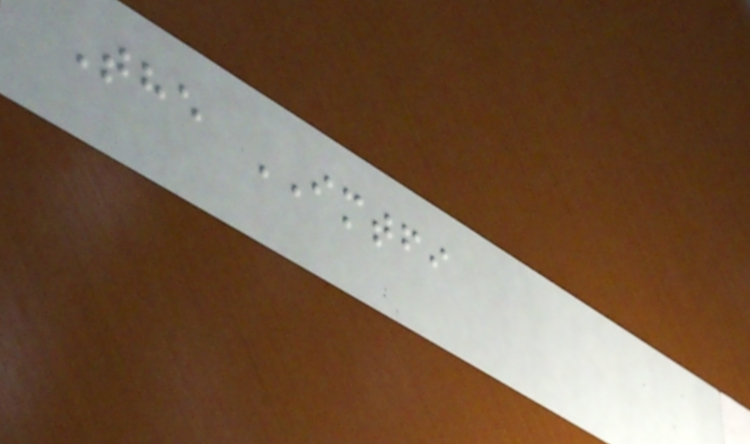The IMTFI
